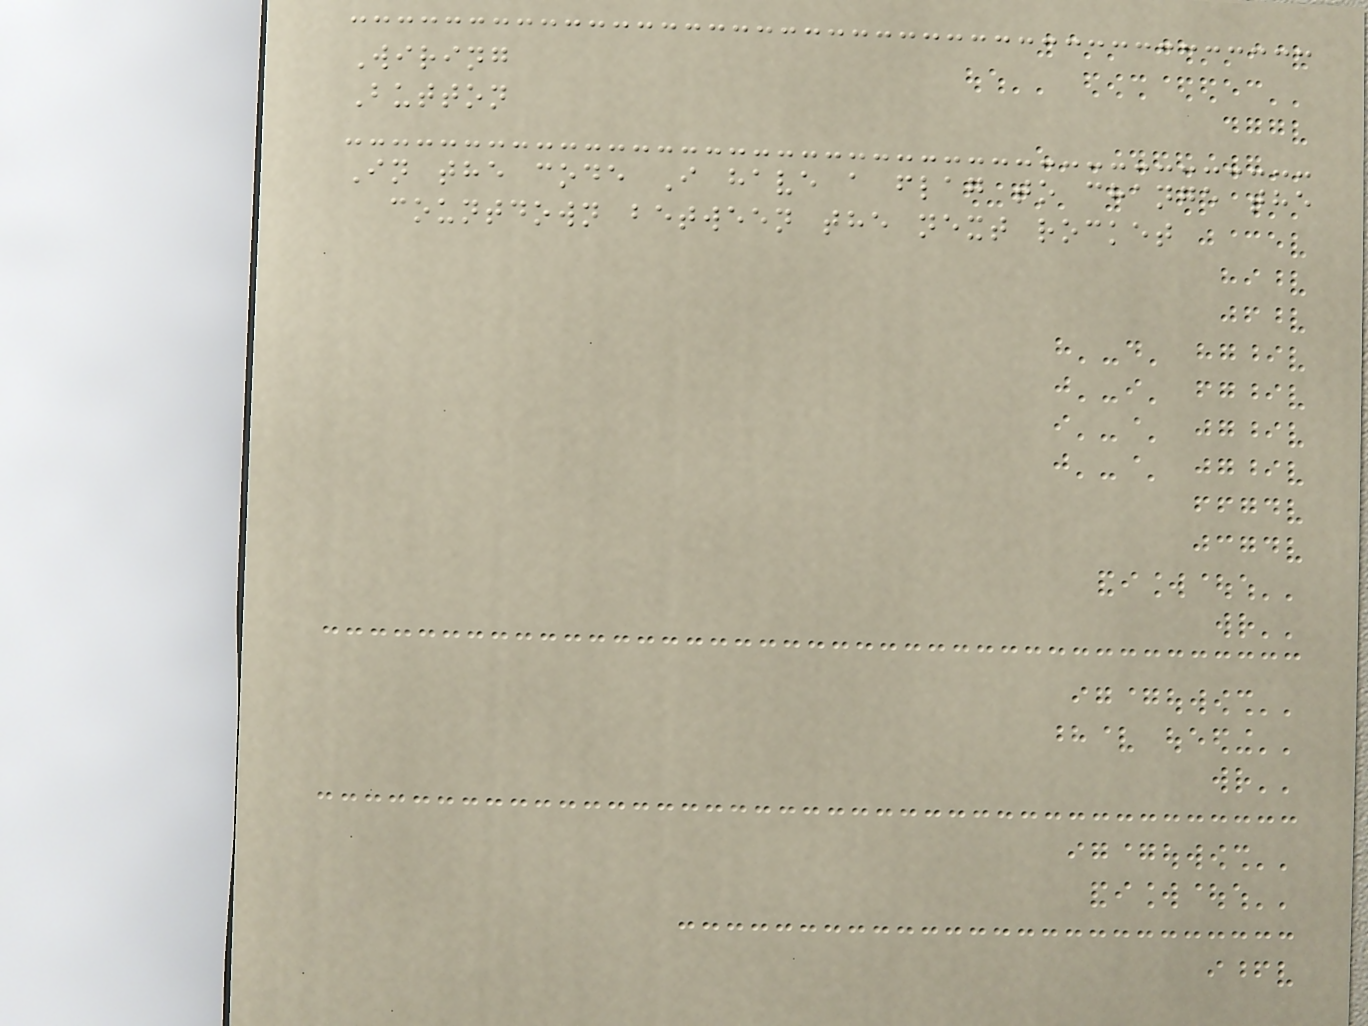Wiring
Button
In the code I have a flag to change the
countdown between the next rocket
